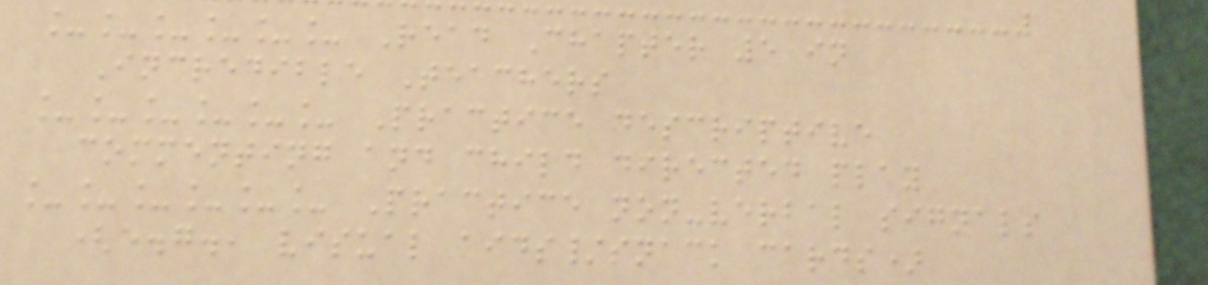______ Read Chapter 5 in
Incredible Teachers
______ Practice descriptive
commenting and child directed play
______ Practice non-verbal signals
(e.g., visual aids/snack cards)
